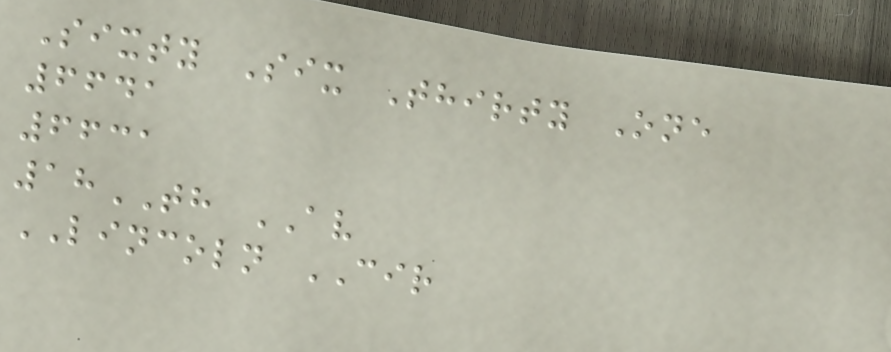Sixty Six Thirty One
6641
6631
18TH AV
LINCOLN CIR
